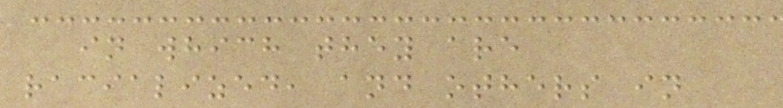in which they are
racialized, and others in
